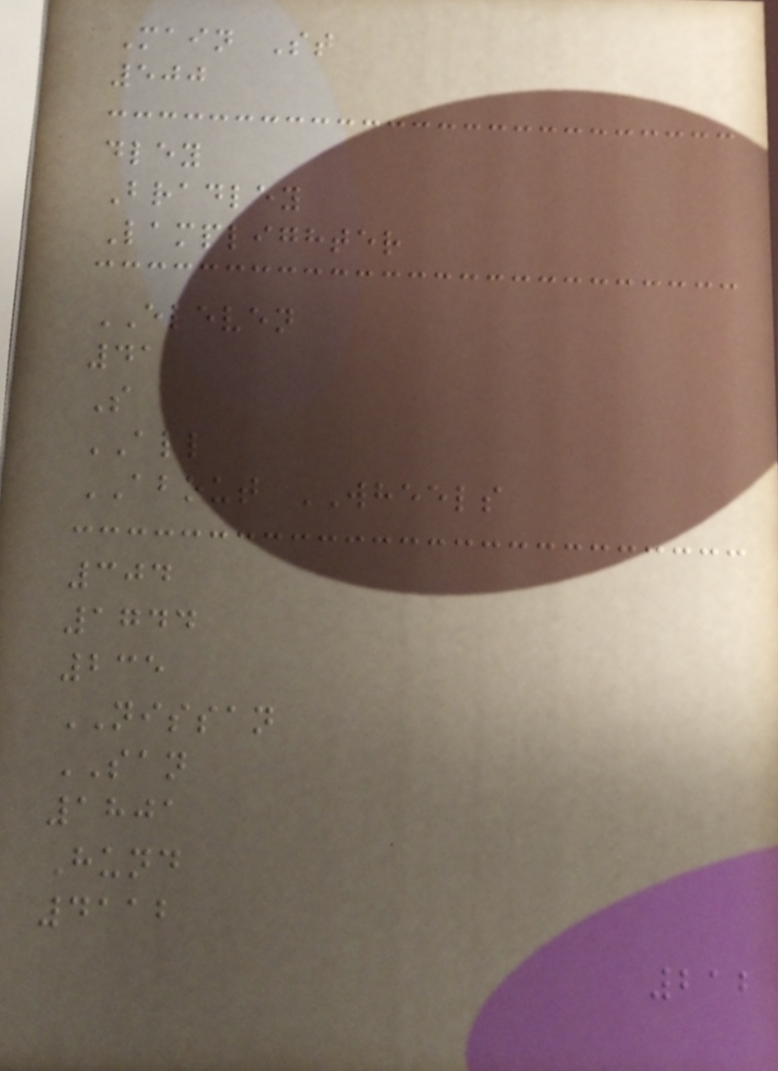Main St
500
dley
Bradley
Lamplighter
ELEVEN
41
S
ALL
ABOUT WHEELS
304
1744
235
NISSAN
SAN
1801
Hund
4112
212
